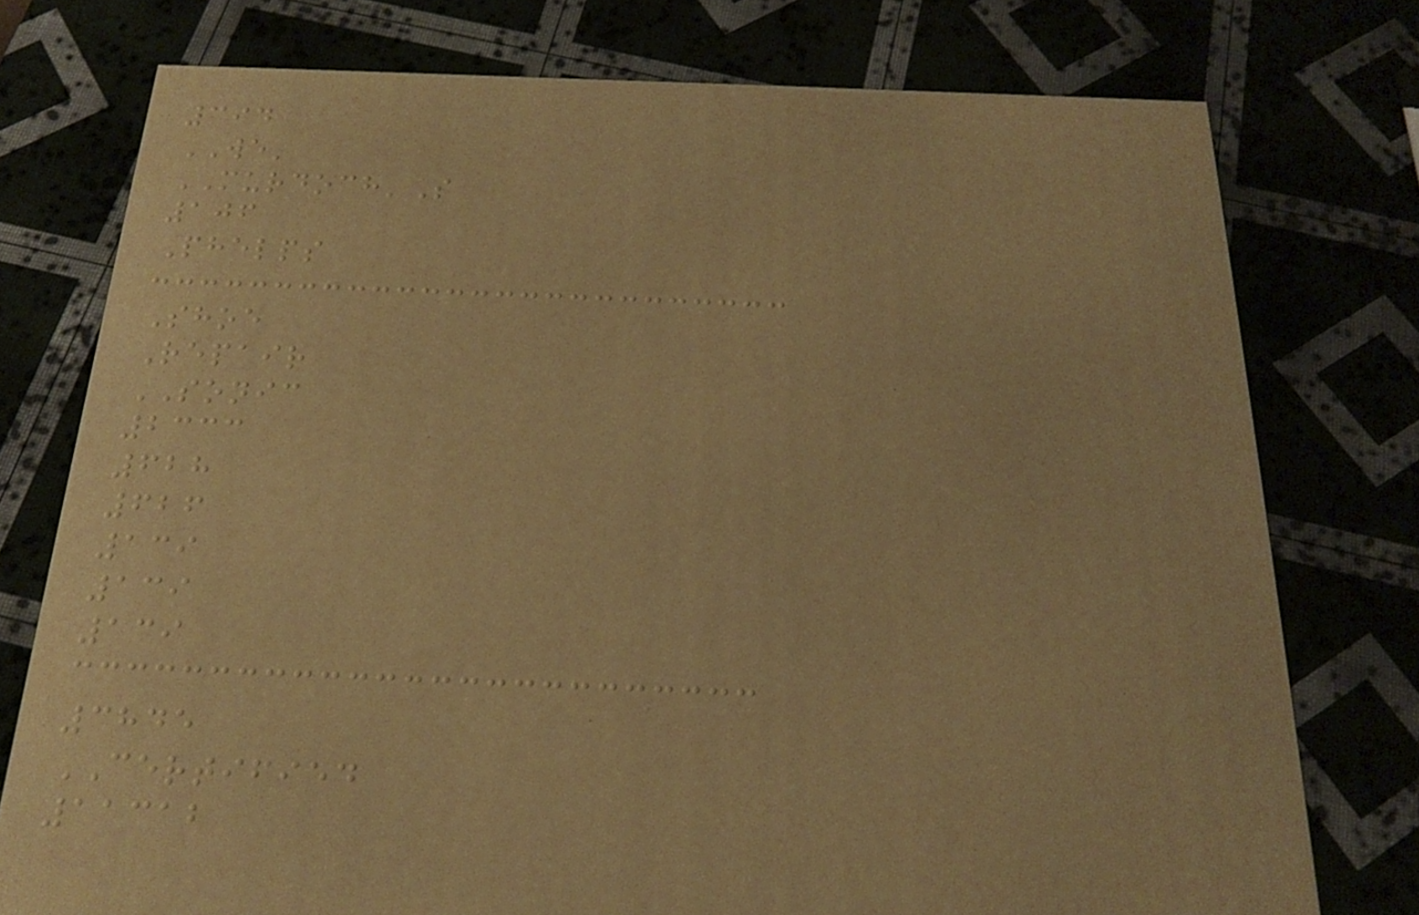394
WE'
MURDOCH'S
106
Phelps
Shoe
Repair
SONIC
2333
628
626
139
139
139
3845
CERTIFIED
11312
